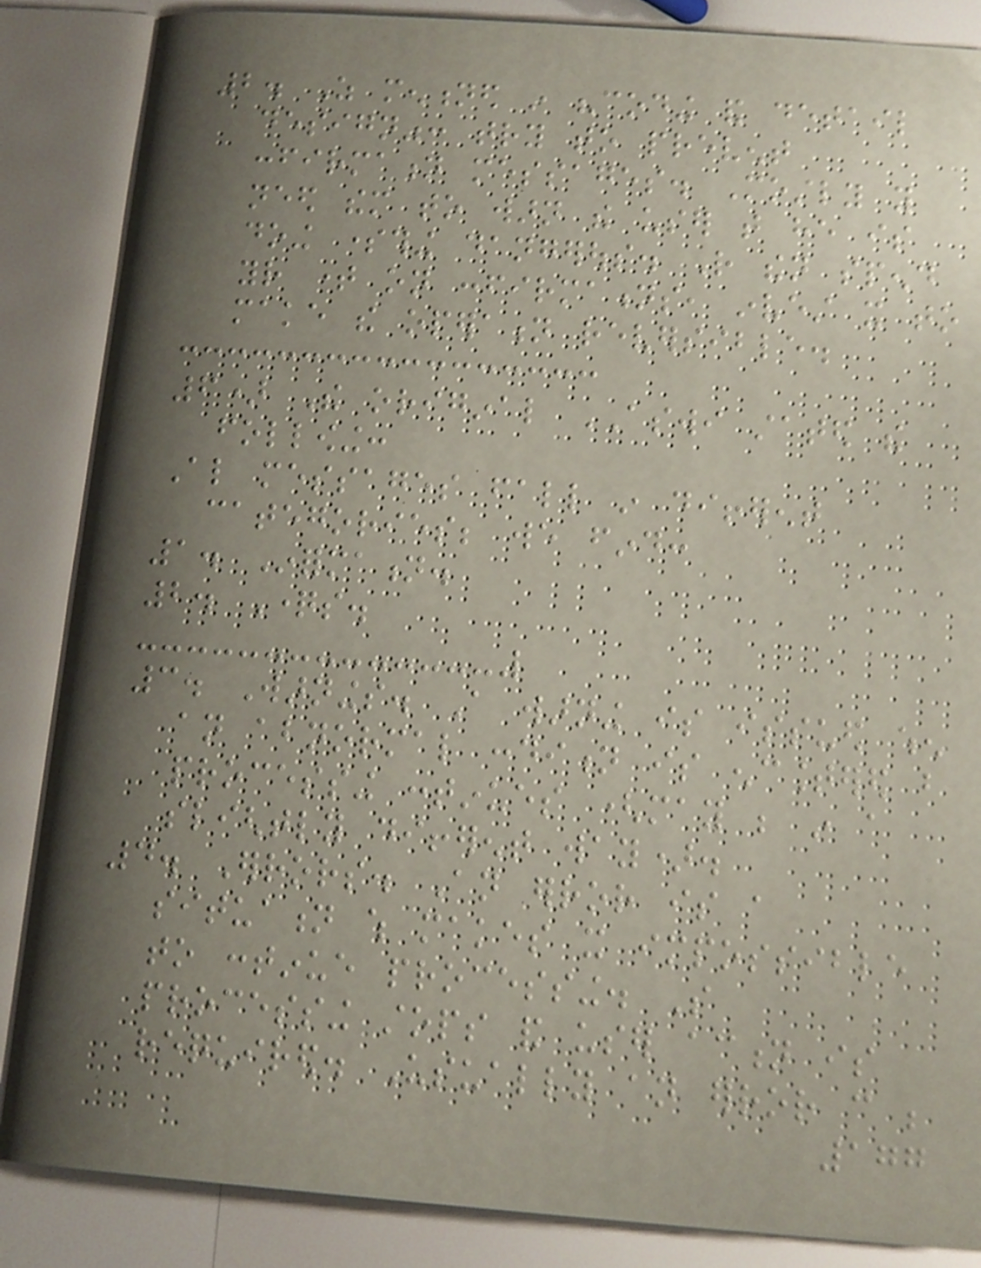2. As mentioned in "coding and detail
design": try to prevent
confirmation messages. Mostly you
need them to warn the user that he is
doing something dangerous. Rather then spend
your time on confirmations, invest it to
make the operation reversible.
6) The original ASWI stated the
following:
Also messages fall in different
categories; we find:
1. Information.
2. Questions.
3. Warnings. A warning is issued when
an abnormal condition is encountered but
processing continues (may be in a
slightly different way).
4. Errors. An error is a
situation which makes it impossible
to continue processing. So
processing stops and user action is
required. Usually an error can be
177
